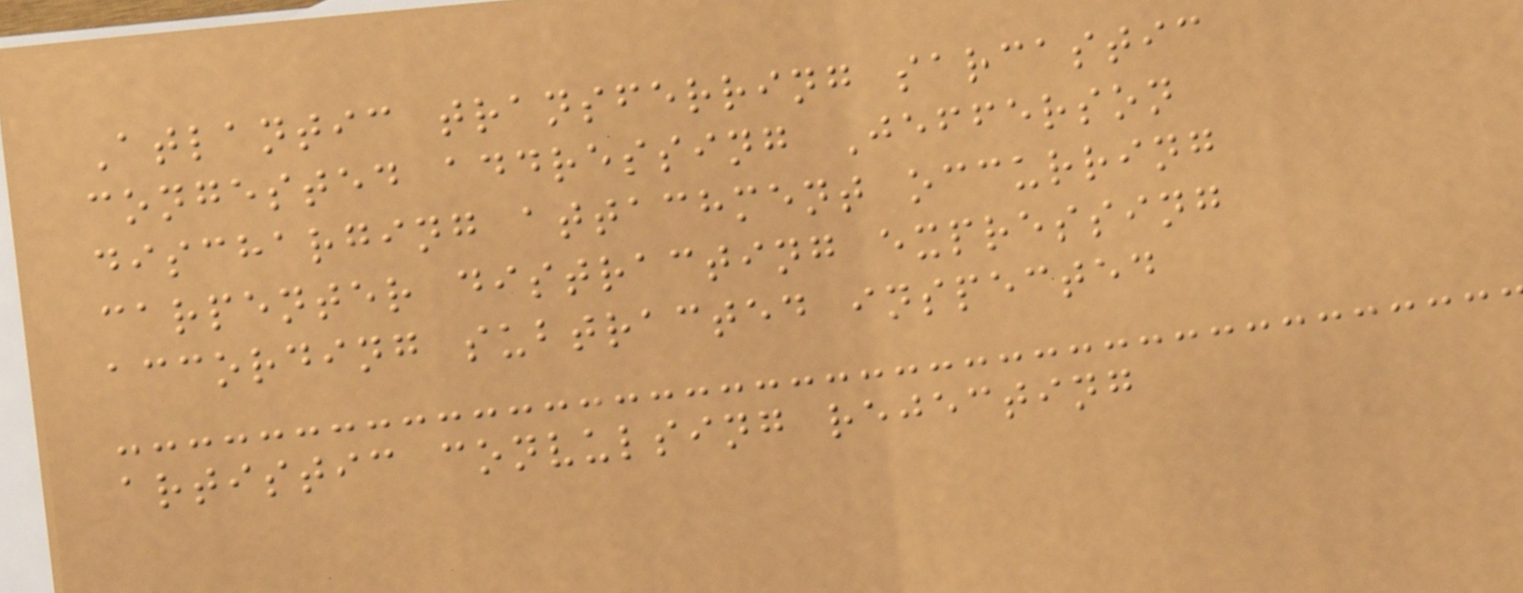Atlantic transferring sarcastic
congested addressing Jefferson
discharging attachment occurring
carpenter distracting expressing
according subtracted inspected
artistic convulsing rejecting
